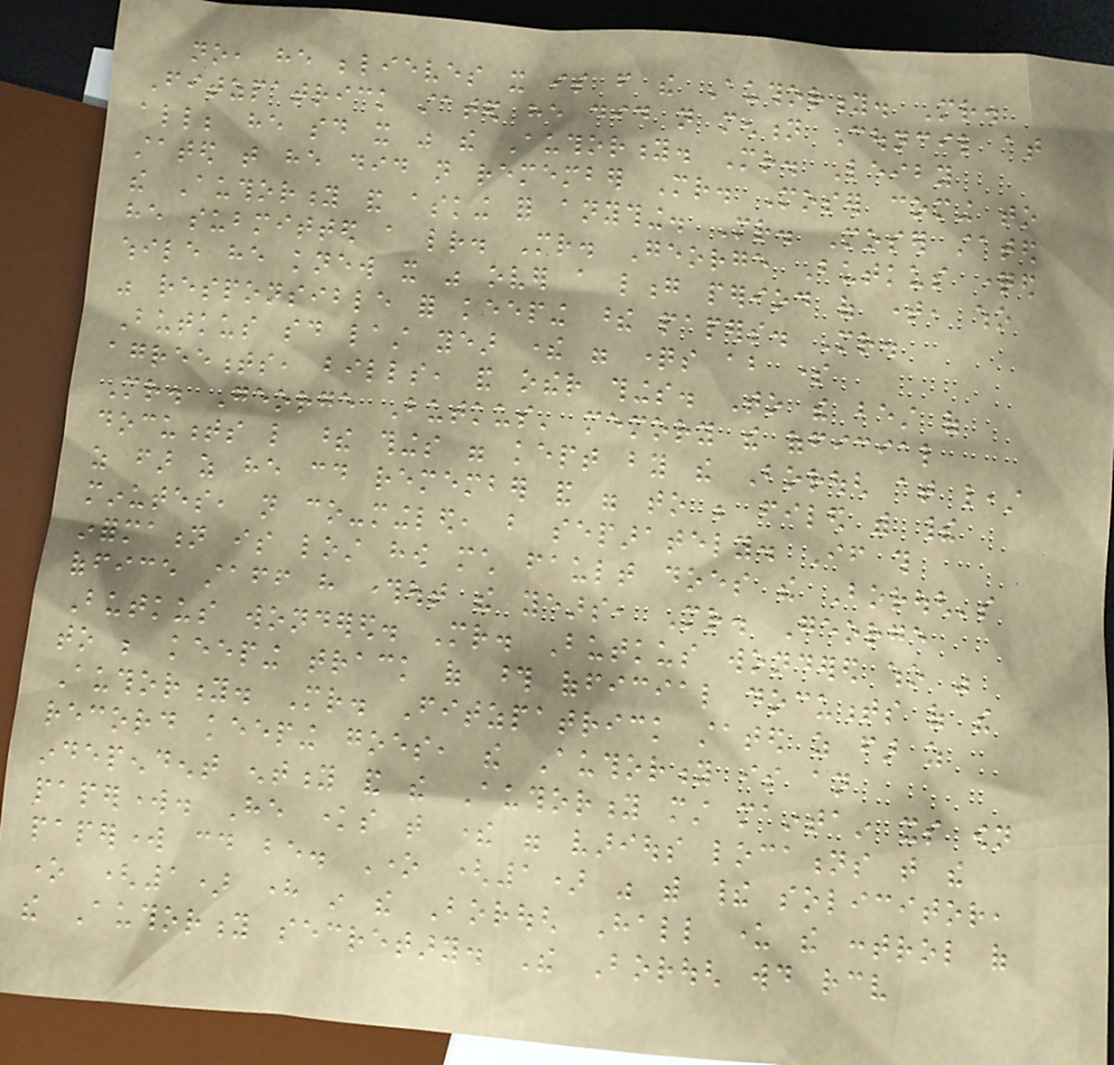no, he believes it is from the Authority. Mr.
Fitzpatrick stated he did not mention Council at
all; he said it was the Authority. Mr. Leiby
stated that he did not remember Mr. Moser coming to
the Authority and asking for anything. Mr. Moser stated
he submitted a letter. Mr. George Butkus questioned
while he knew it was over a long period of time, who
was responsible for keeping these papers. Mr.
Butkus said last year there were questions about some
agreements, bills, and other things. To the best of
Mr. George Butkus' memory the official
documents like these things were kept by the Borough at least
as far as he could remember and were to be filed with their
minutes, not co-mingled, but separately. If this
information is lost how much fault does the Borough's
office staff have throughout the years, Mr. George
Butkus wondered. Mr. Butkus wondered who was
to be keeping track of those official documents of the
Authority. Mr. Fitzpatrick stated as far as
record keeping goes, the Authority is an
independent entity and the Authority must maintain its own
paperwork. He knows that there were various locations that the
paperwork could be. One (1) was with their solicitor,
one (1) here in the Borough Hall under the control of
the Authority secretary. The Borough would receive
